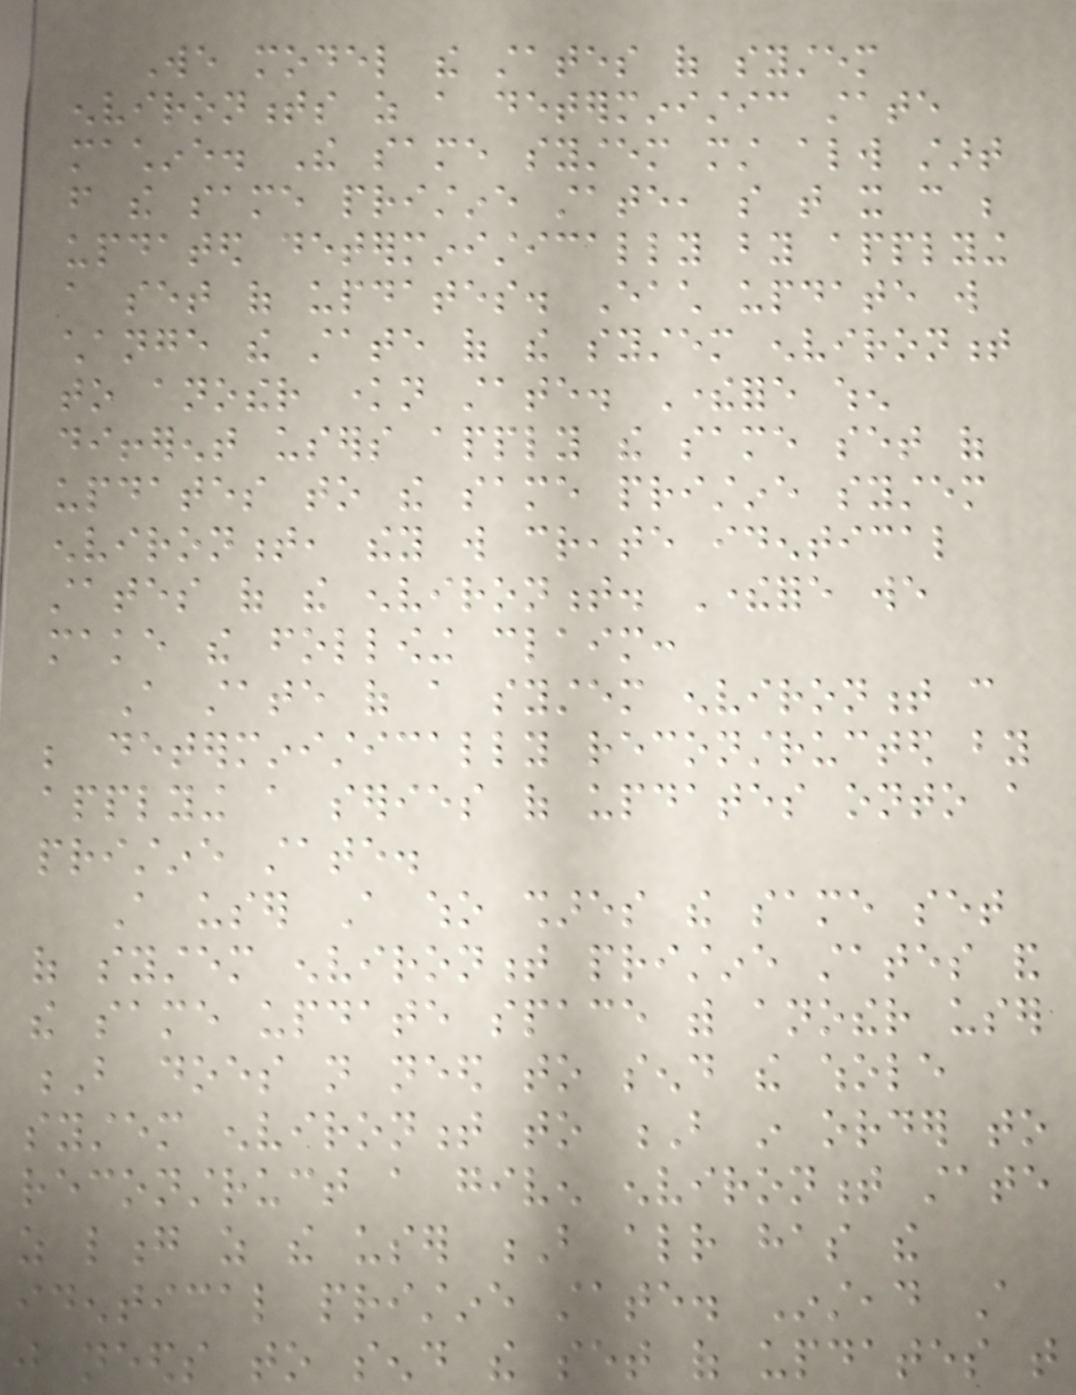We model the states of system
environments as a deterministic state
machine. The same system must always start
from the same pristine state, so that it can be
updated deterministically by applying
a set of updates. Each update will
change the state of the system environment
to another known state. Therefore when
different users apply the same set of
updates to the same pristine system
environment, they will create identical
states of the environment. Therefore we
make the following claim:
A state of a system environment can
be deterministically reconstructed by
applying a series of updates onto a
pristine state.
A user A who shares the same set
of system environment pristine states and
the same update space with another user
B does not need to send the whole
system environment to B in order to
reconstruct a given environment state
as long as the user B already has the
identical pristine state. Instead A
just needs to send the set of updates that
